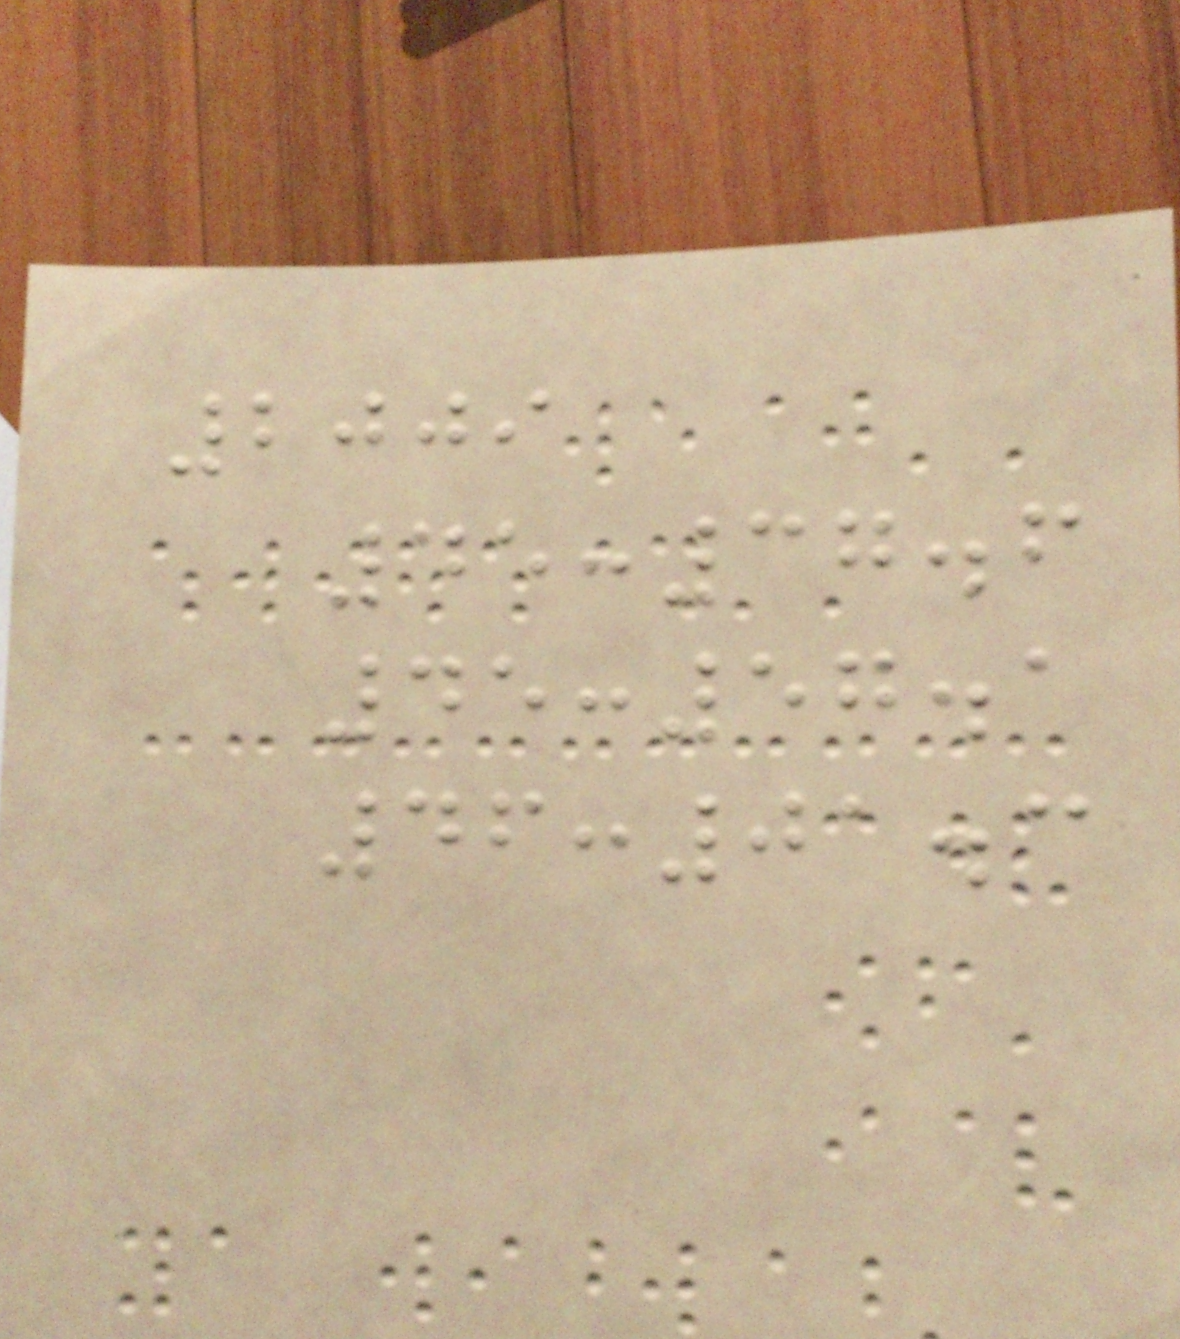2009
45:37.6
45:57.1
46:01.3
